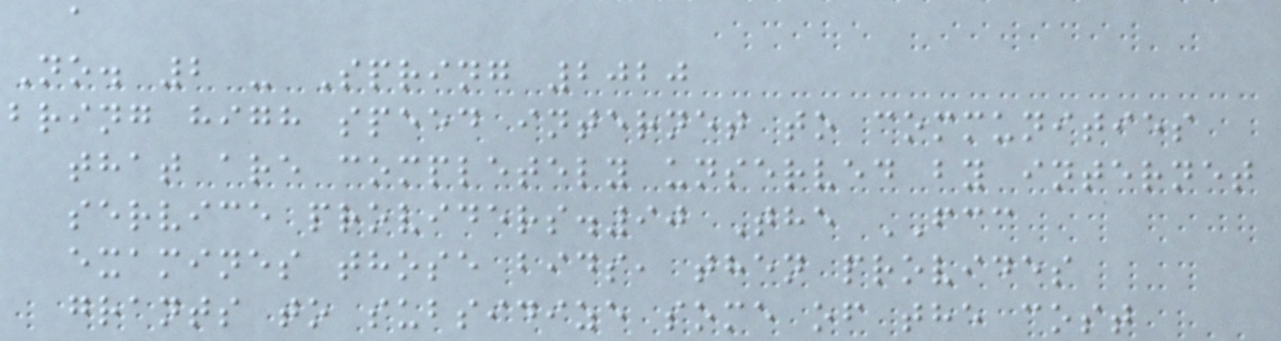a
No. 2 - Spring 2020
bring high speed internet to communities
that are completely unserved by internet
service providers.90 The FCC
examines those bids, then provides
grants to subsidize some of the cost
